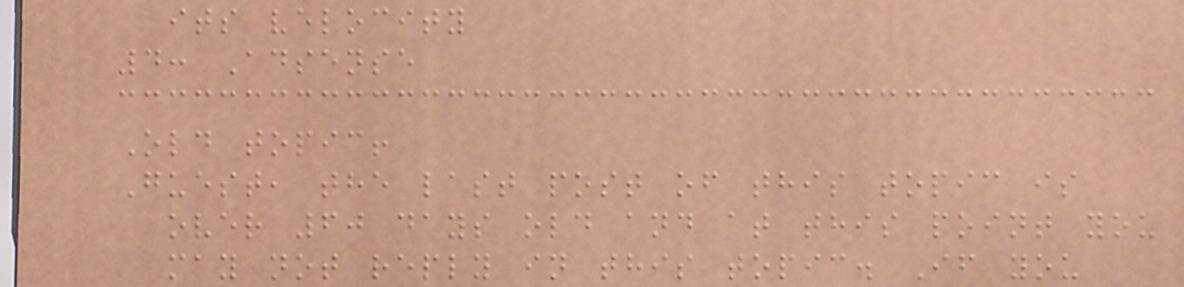its velocity
4: Adsense
Old topic!
Guest, the last post of this topic is
over 60 days old and at this point you
may not reply in this topic. If you
